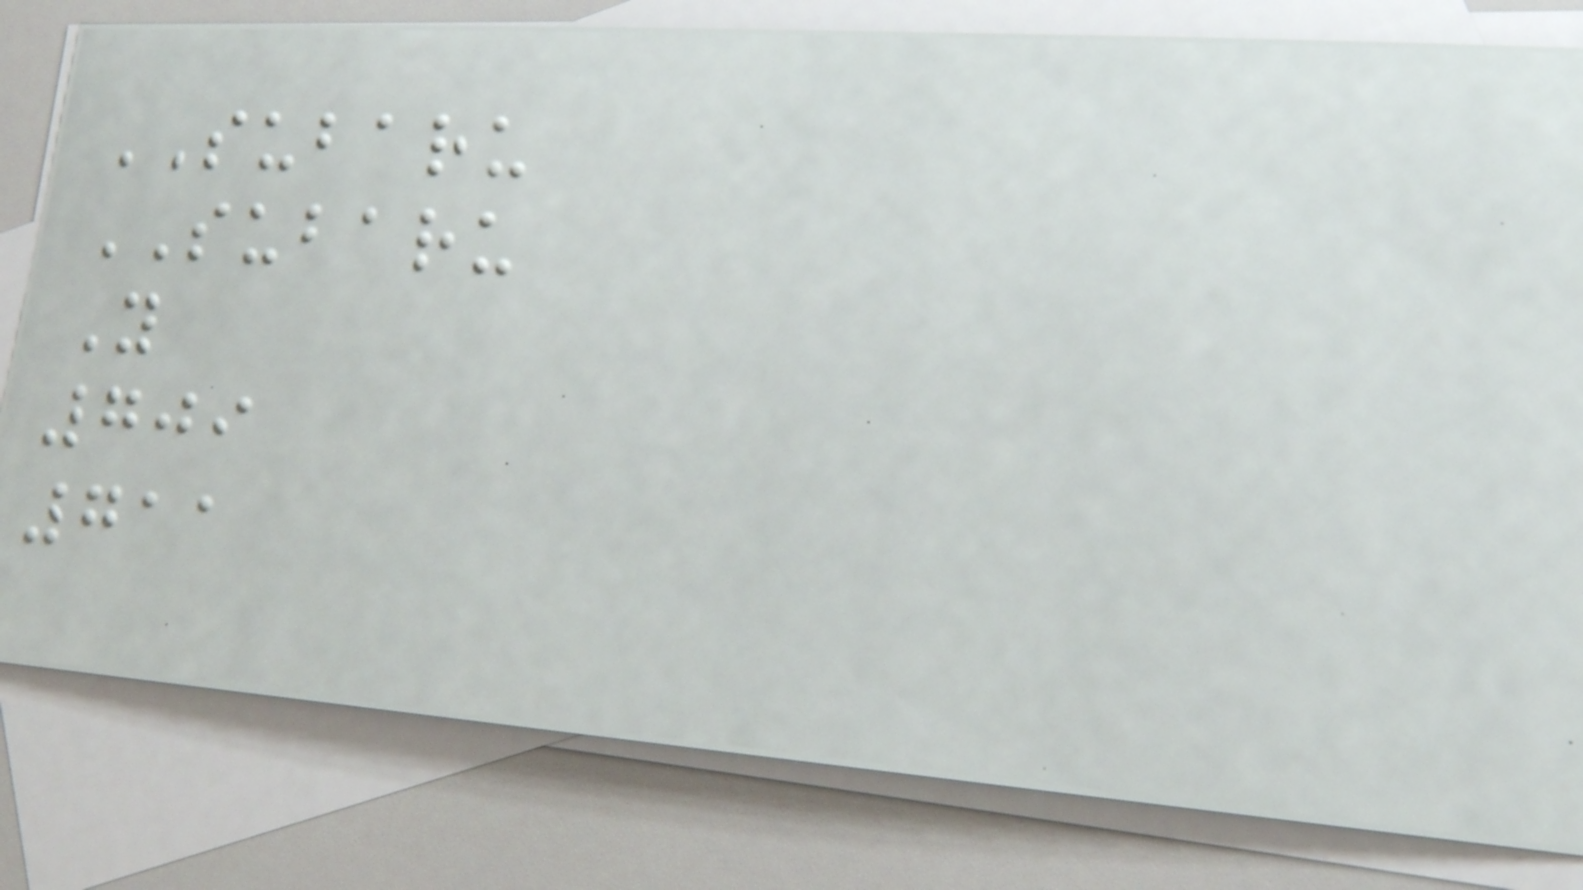SUBARU
SUBARU
Y
709
711
